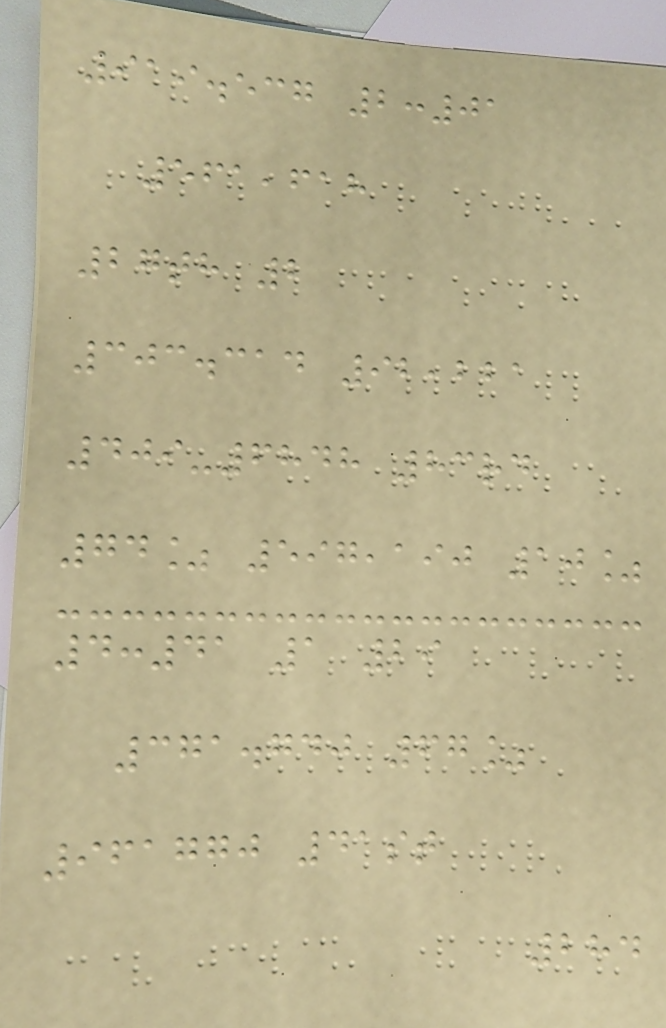919.537 2:01
561,618
27th 2
303.314 92,221
409-6848 83rd
74% 597,190 10%
4:41 1 29
371.740 67%
961770 41st
284
